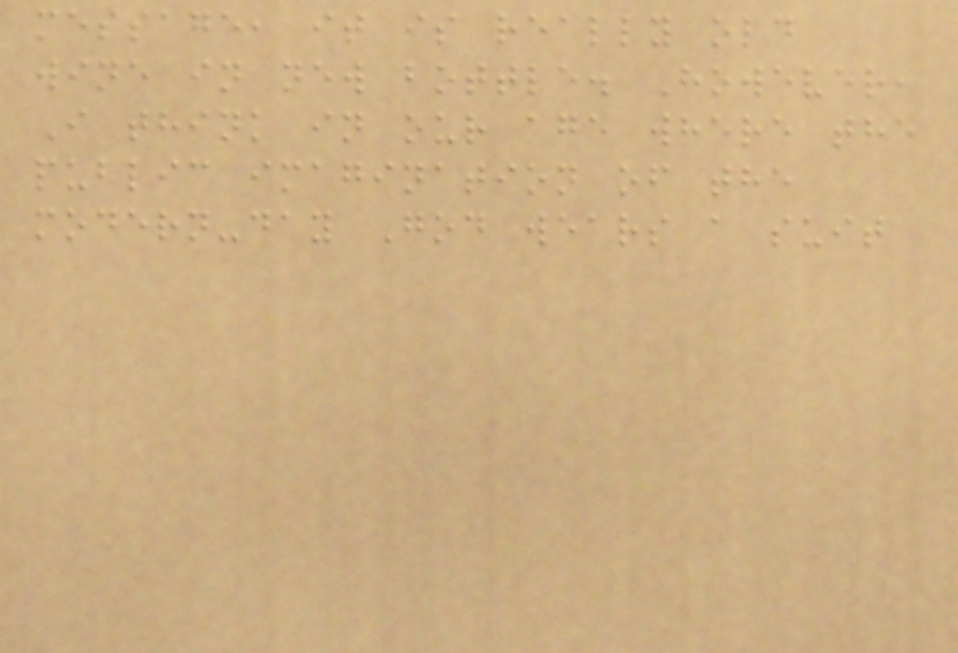message, it is really old
wine in new bottle. However,
I think in our age where the
public imagination of the
modern-day God wears a suit
